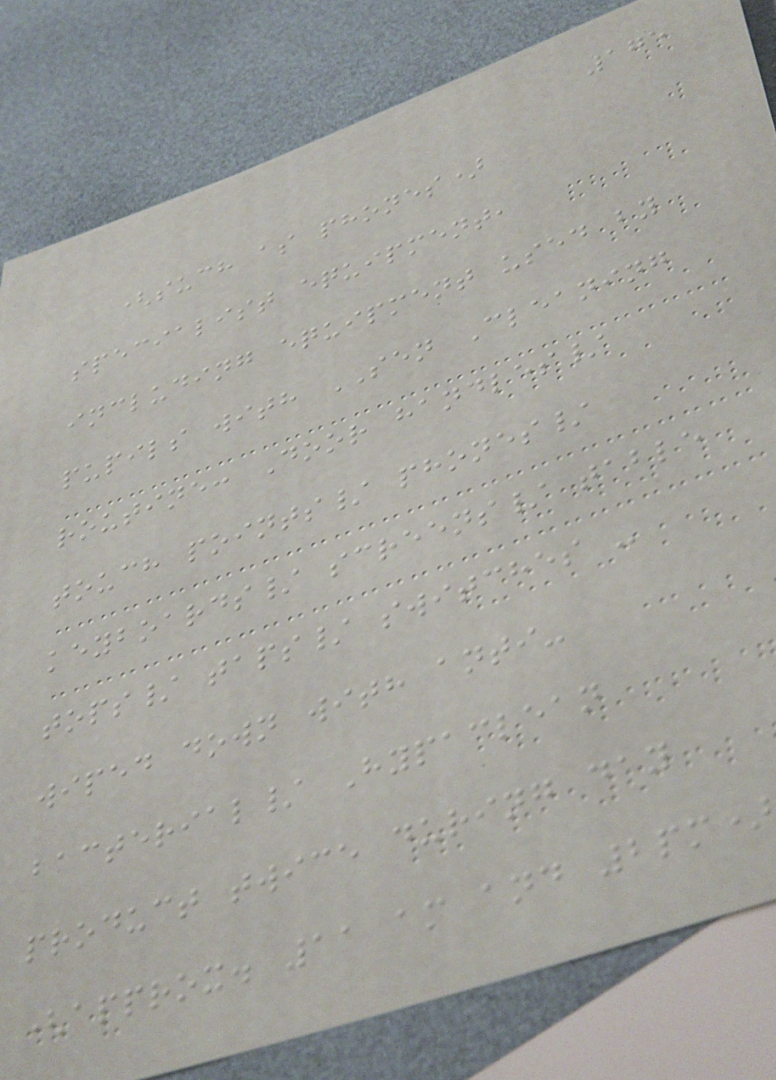175
(such as phones)
specialist equipment,
including equipment used by
pupils with SEN Cleaning
routine: Door handles/
touch points/ phones/
keyboards/ screens/ table
tops/ taps/ switches -
wiped down with anti-
bacterial/ Hypaclean
product twice during day
(approx. 11 am and 2pm)
